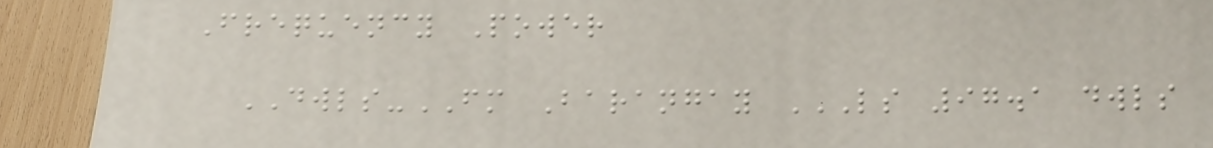Frequency Power
DWLS-FM Barangay LS 97.1 DWLS
